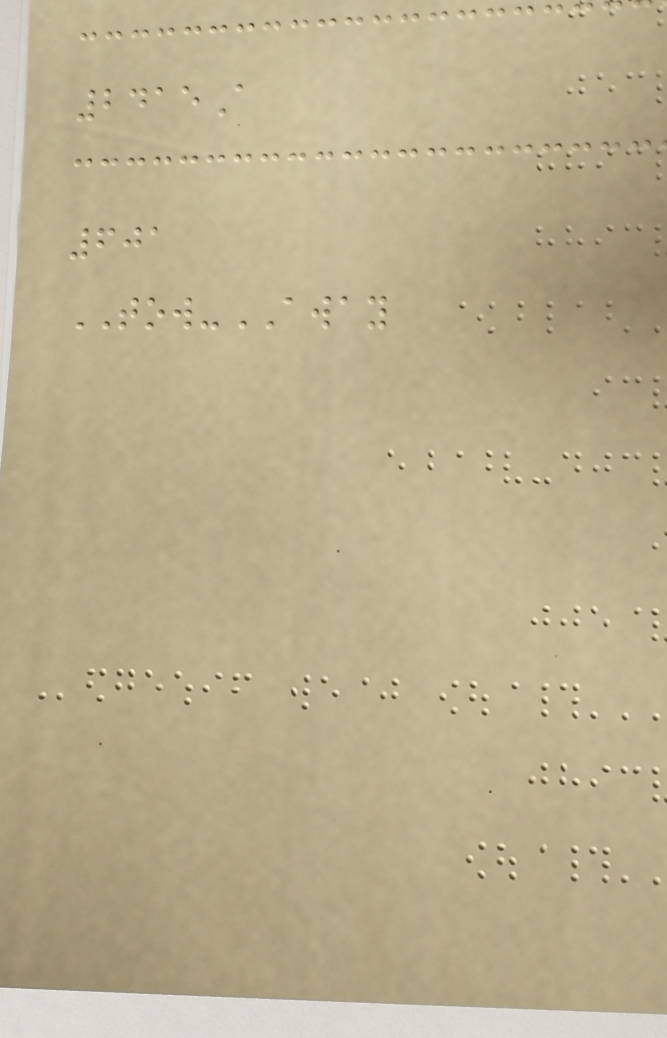2415A
601
TOW-AWAY
